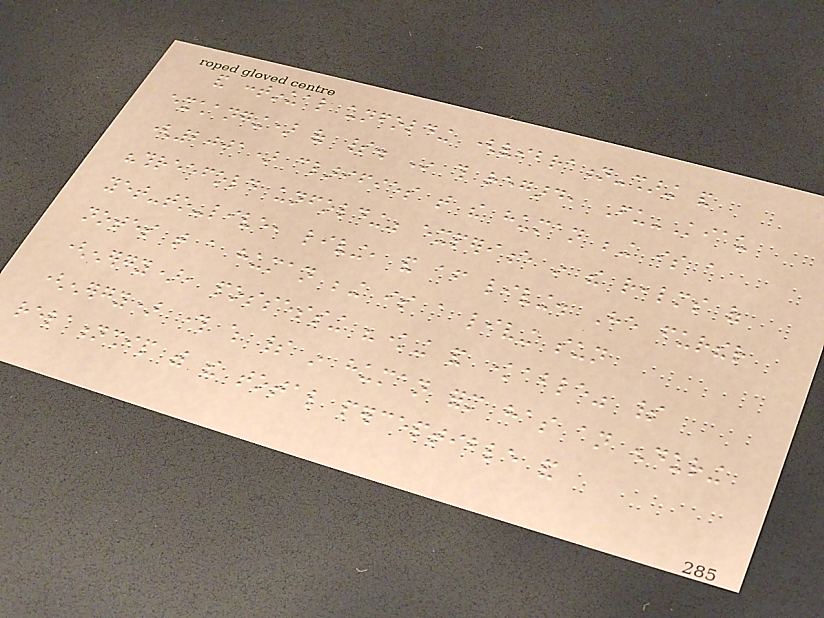and continual unfolding (vibration-sharing and
exchanging) of spirit. In this regard, Fu-Kiau
(2001) clarifies that the human being is a
"threefold unfolding" experience in the realms of
yet-to-live, living, and after living. He further
notes that a human being is a living sun
(energy), possessing "knowing and knowable" spirit
(energy) through which spirit in human form has an enduring
relationship with the total perceptible and
